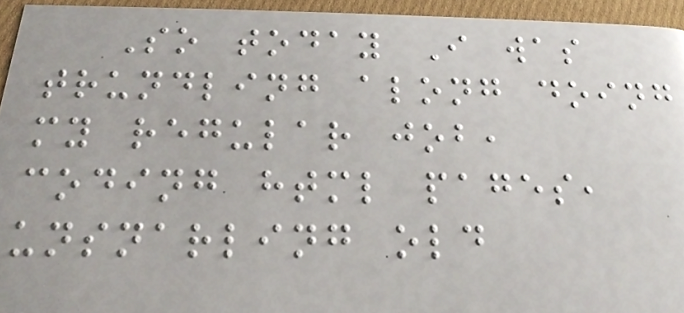So today I was
trundling along doing
my regular job,
coding html pages,
unsnarling old
